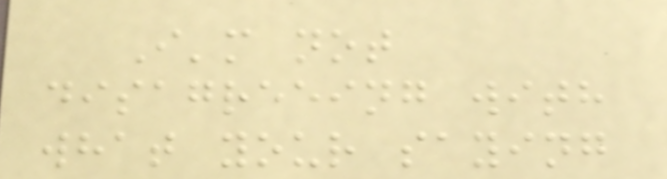I'm not
disagreeing with
what your saying
